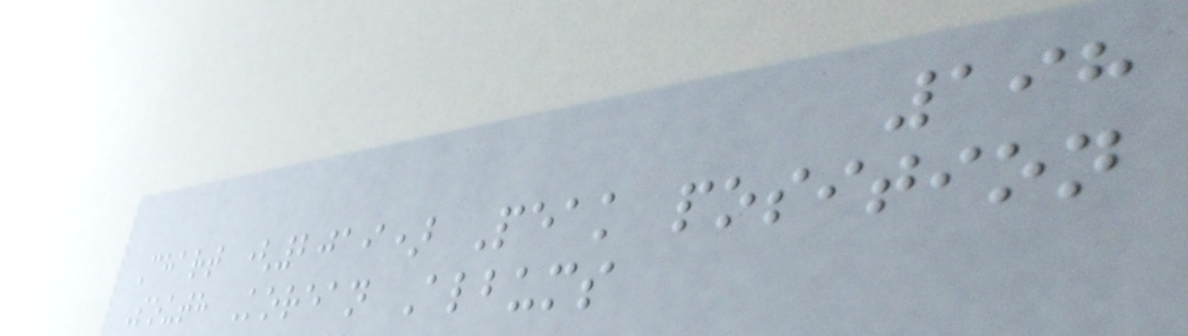198
Chart (2019) Peak position
South Korean Albums
